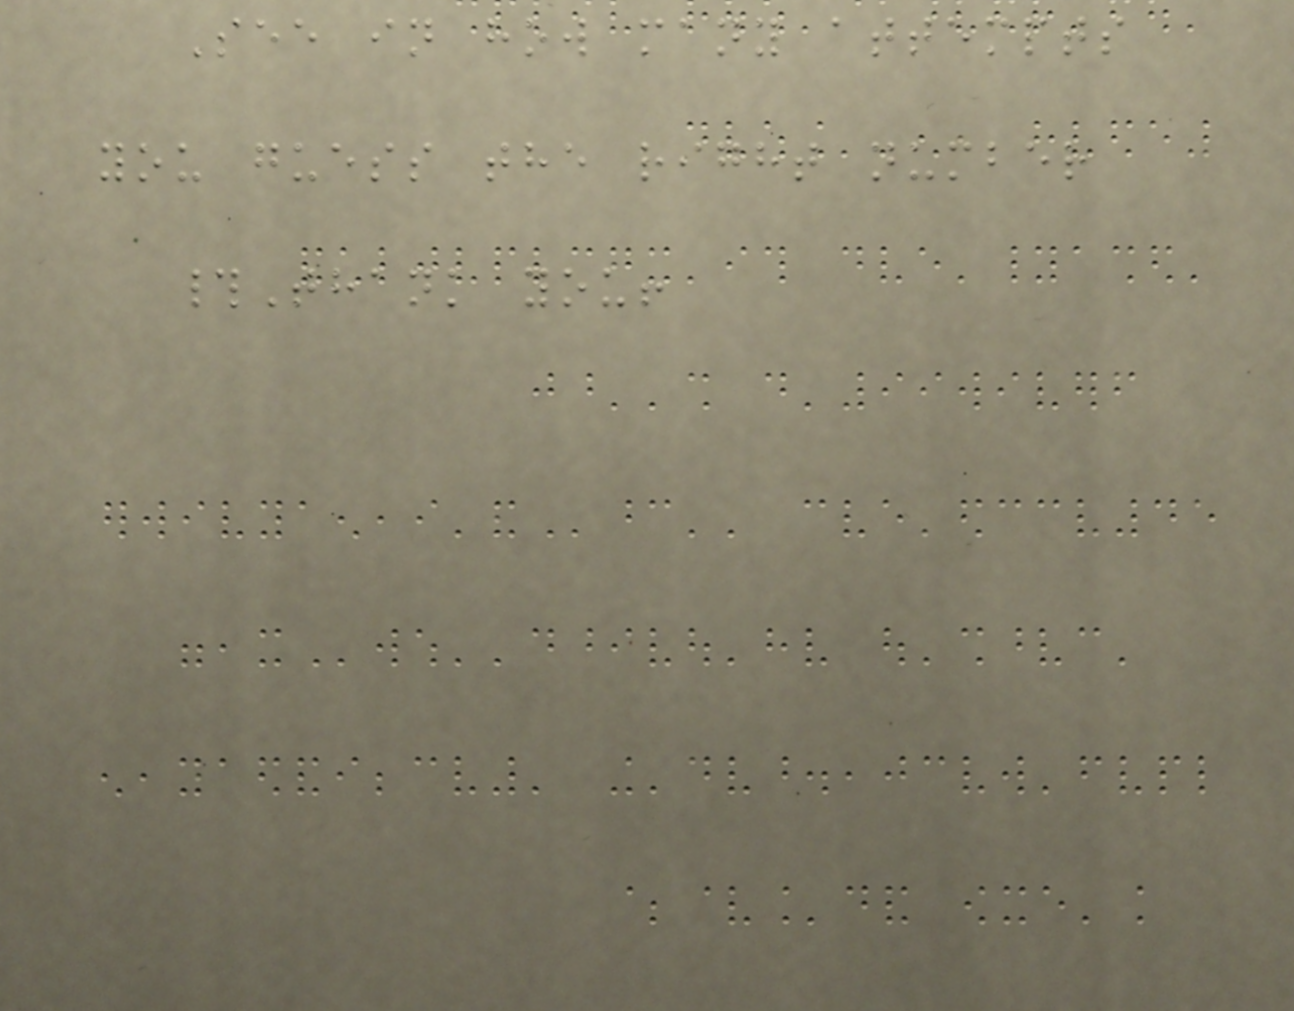See in how many attempts
you guess the right number
#Thank you!
